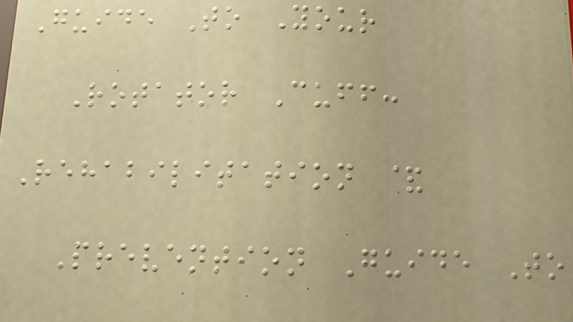Guide To Your
Rotator Cuff:
Rehabilitation &
Prevention Guide To
